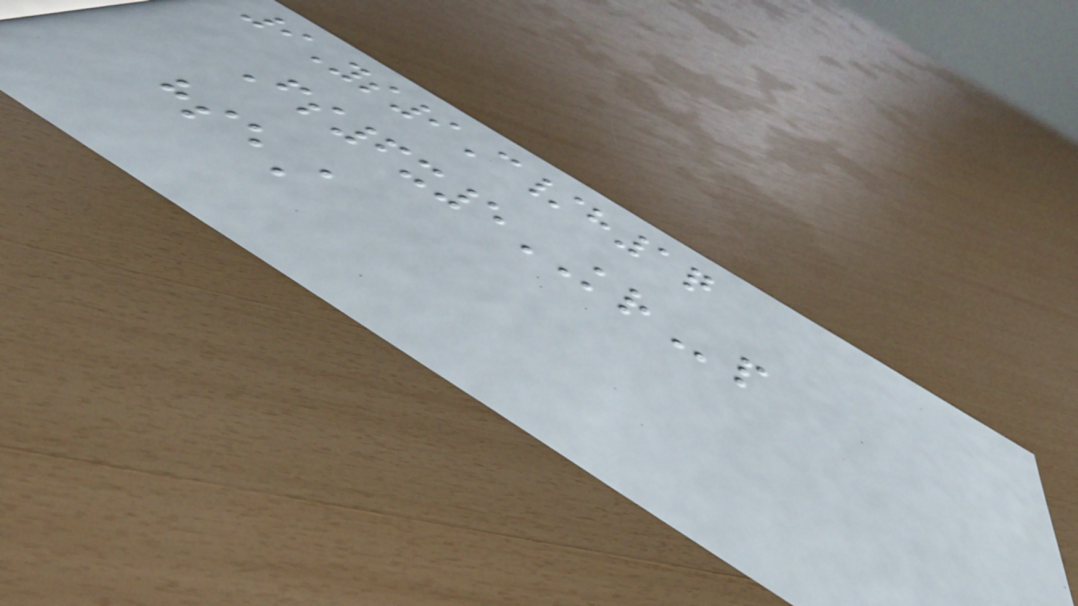9Ys9C/h1q
Fs6x5KRp
hseA
